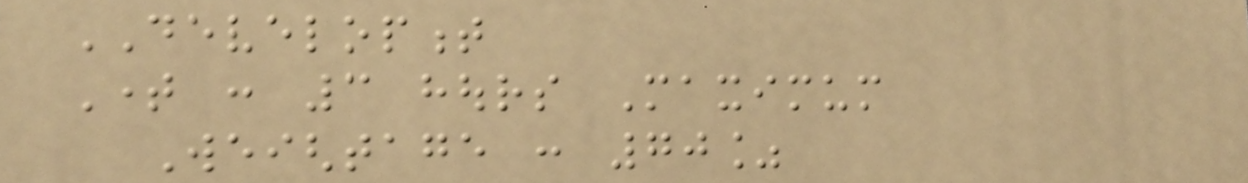DEVELOPMENT
Time : 3 hours Maximum
Weightage : 70%
